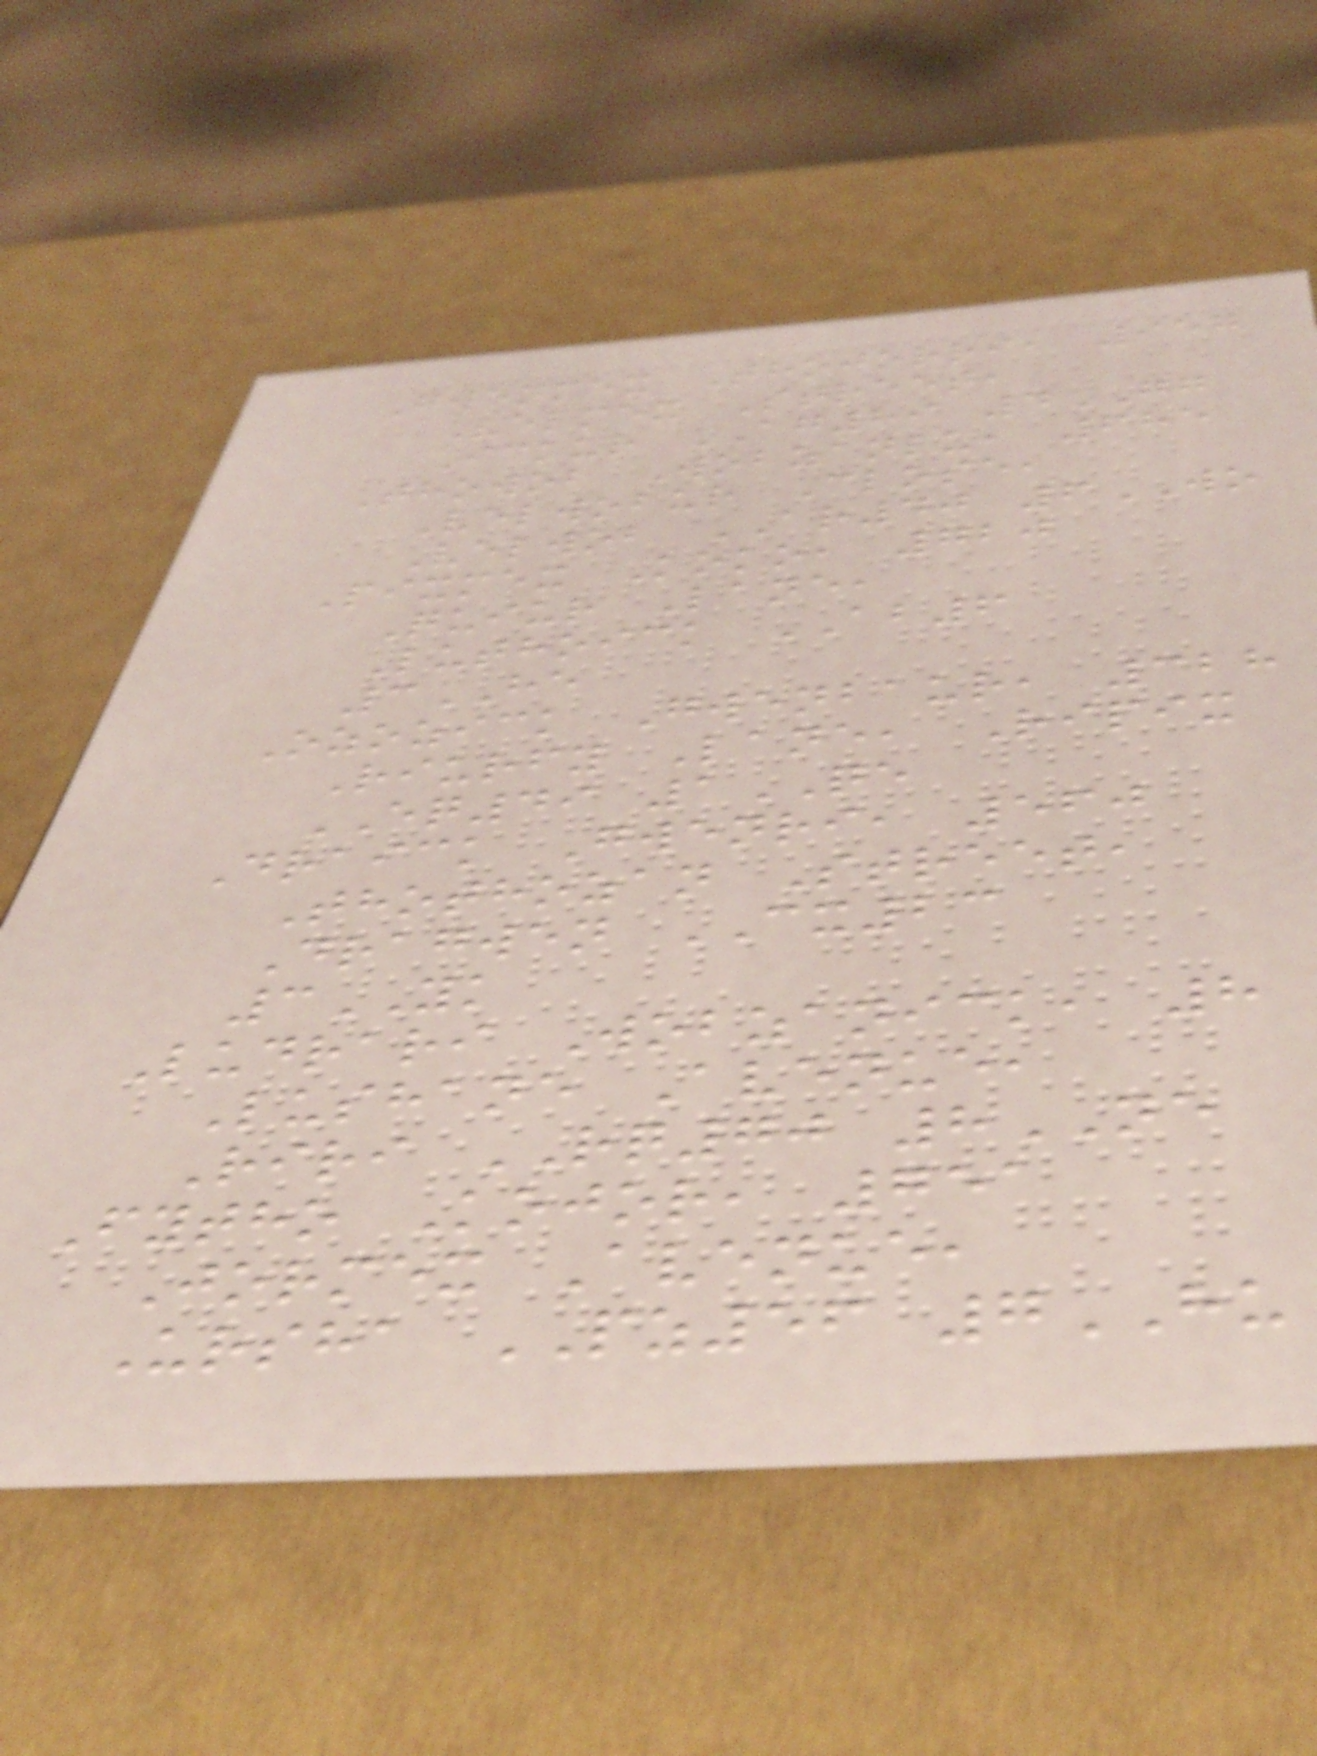Gwenmex Thojorri, 957
Velmex Street,
Ickur AG89 4GG
Thowob Wobzanlu, 685
Velwobur Close,
Velwob AR40 6WO
Pixmex Koko, 720
Quiur Lane,
Luthoick AB6
3HE
Ozozick Gwenbaur, 328
Riurfy Lane, Ripix
EQ49 1QE
Draick Gwenri, 560
Thothozan Street,
Dragwen CX23
3YK
Ludrari Wobzanick, 8
Lushane Avenue,
Riri RQ70 8NE
Fytho Kojor, 751
Jormex Avenue,
Ursha PZ56 7HU
